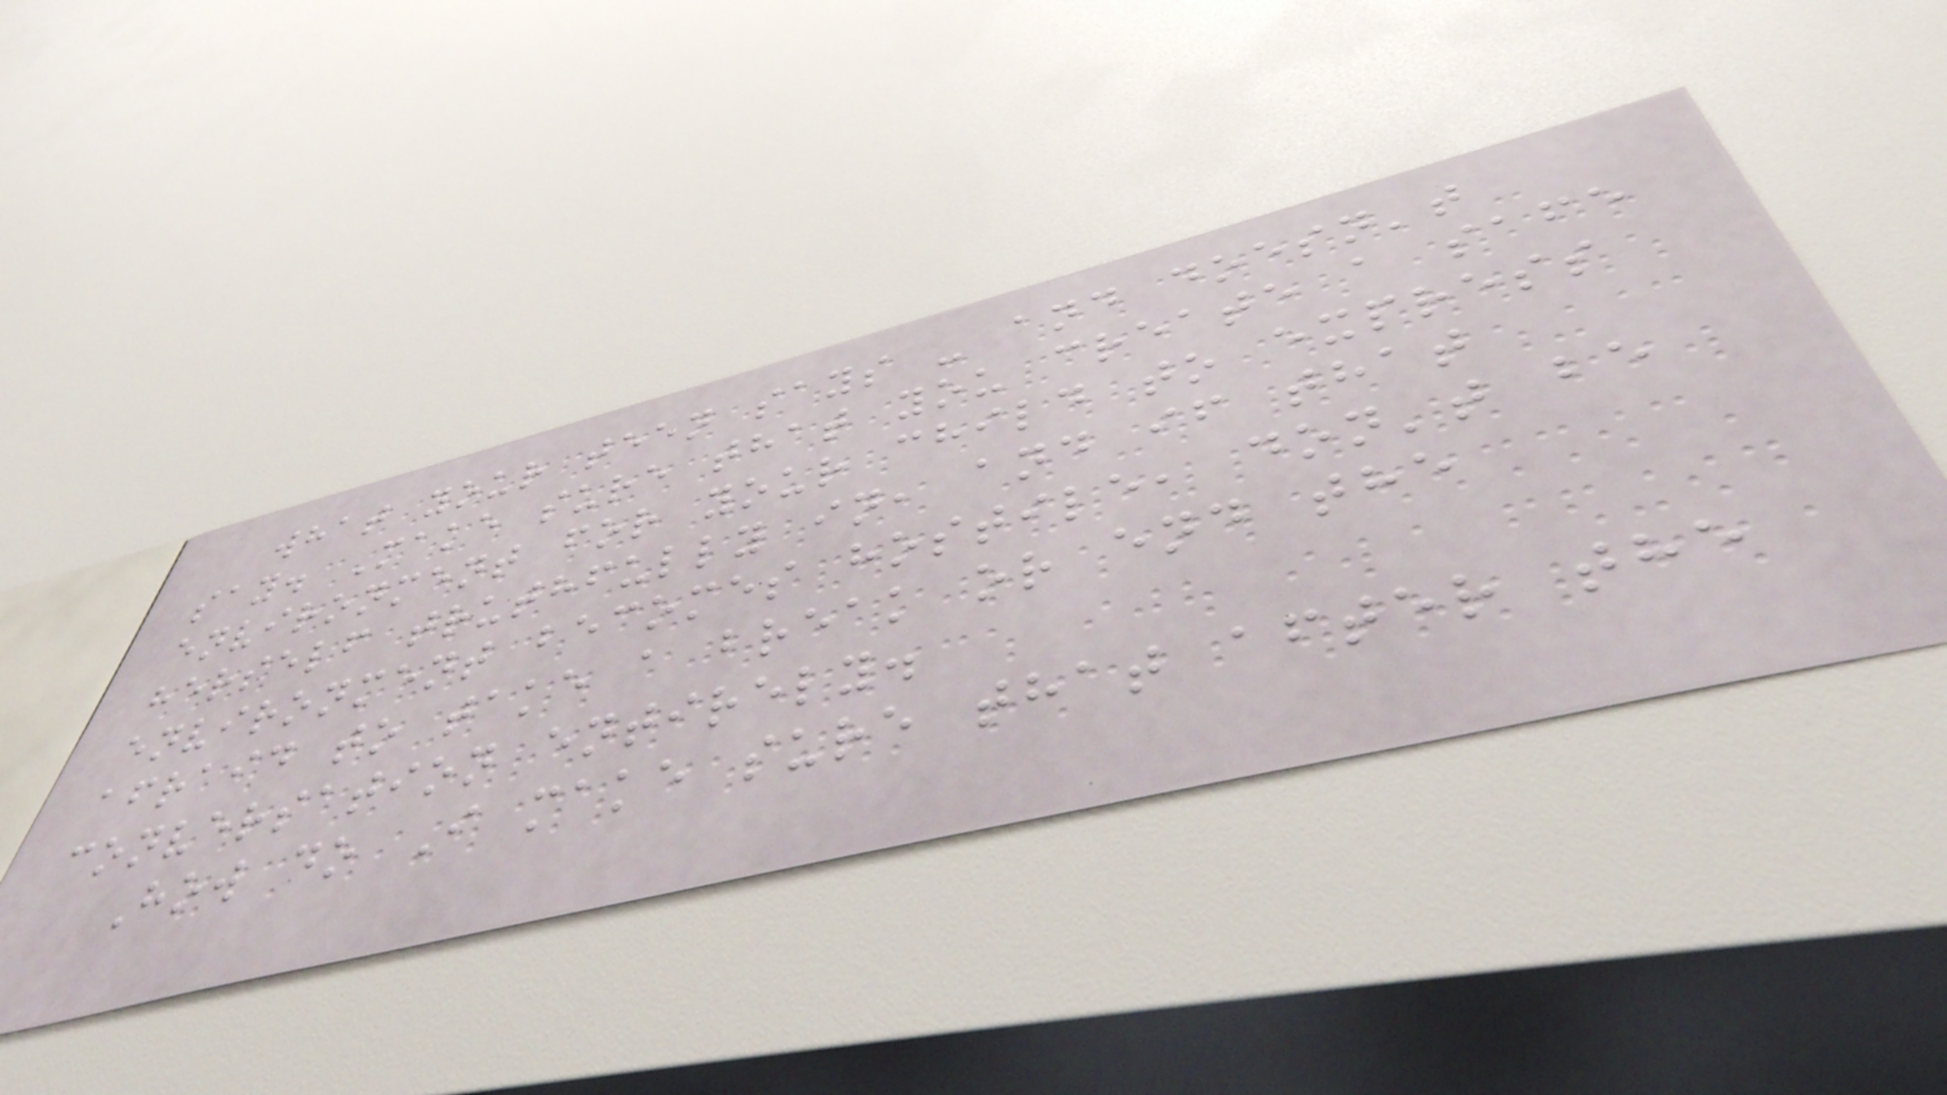what your teen says - and doesn't
say. Make sure that you create a safe
environment for your child to express
herself truthfully in, and if that
environment becomes hostile, don't be
afraid to take a break or end the
conversation entirely.
How do I make sure that after the
